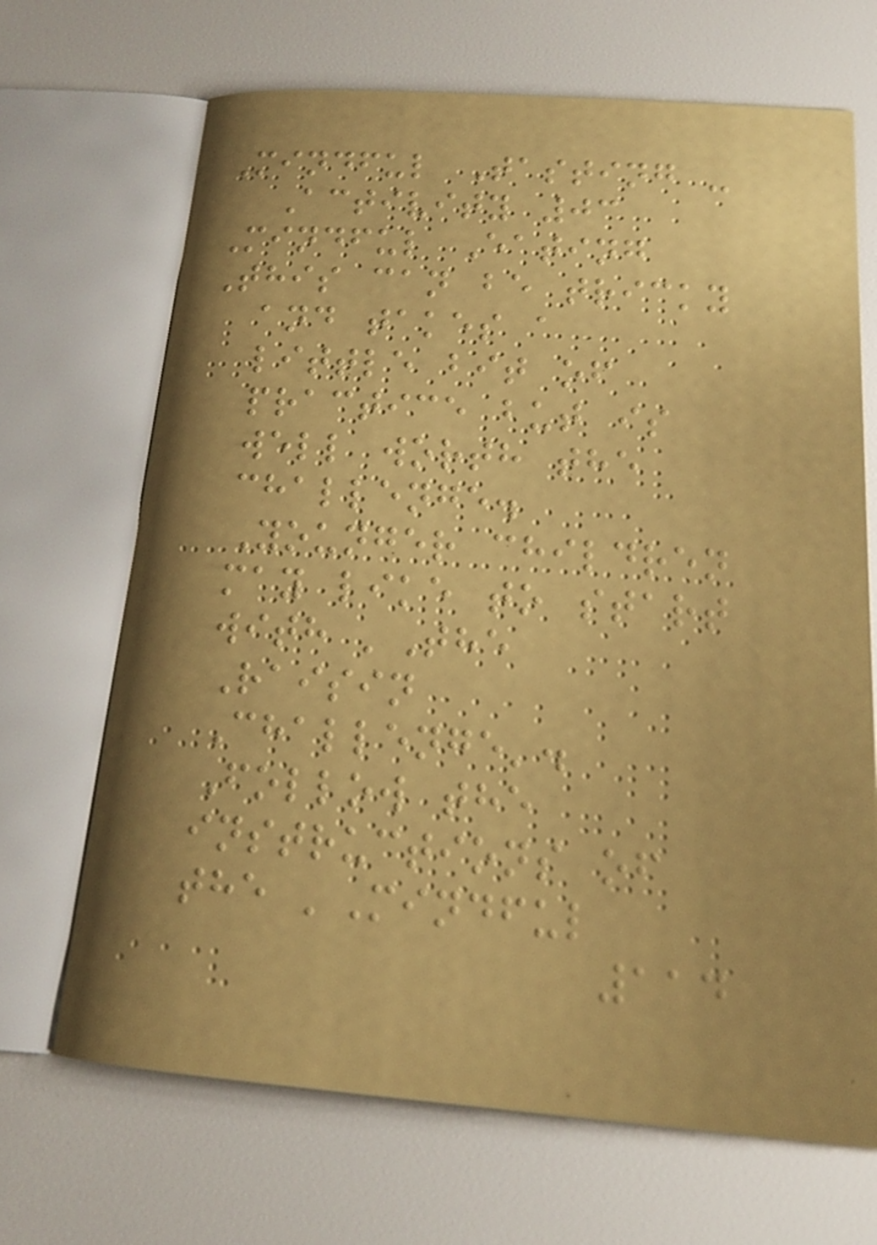Mindful Tasting -
Activity 03
Mindful Eating
This can be tricky
and takes a
little bit of
practice but is
well worth the
challenge.
Younger children
may like to start
with 'The
Raisin
Challenge'.
Follow the
instructions of
the 'Mindful
114
